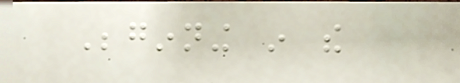Beginning in the
